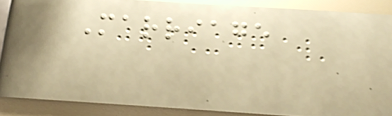Marriage
